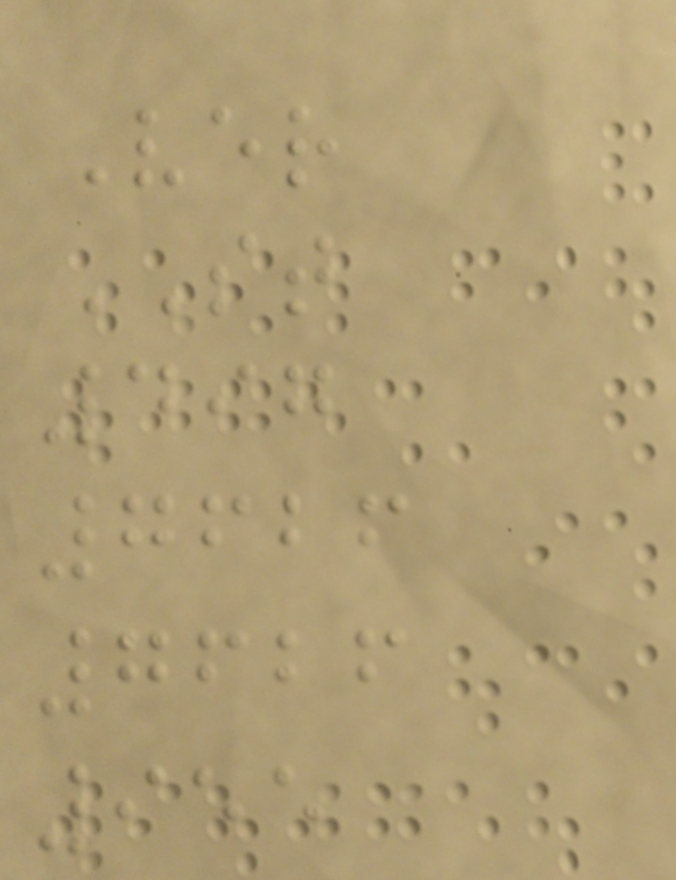Ver
ST
497
7626
7626
955
